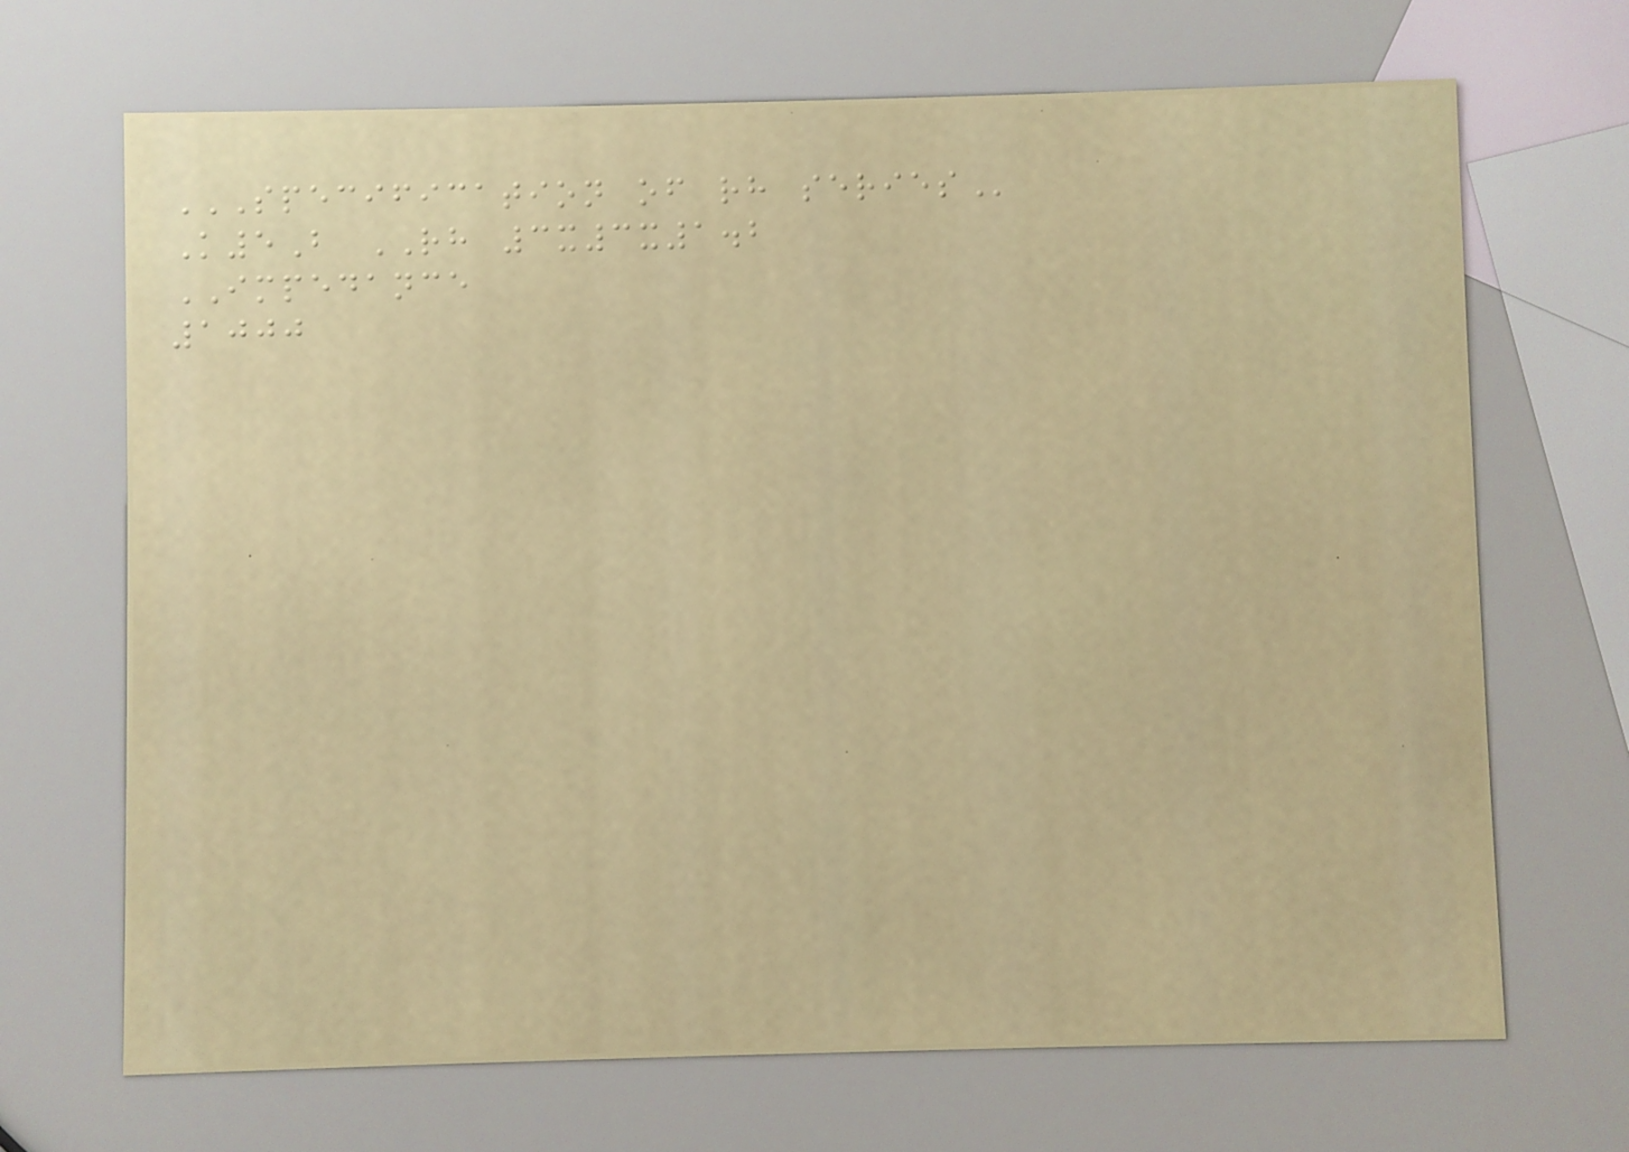SPECIFICATION OF RH SERIES
K5B RH 3x3x1.2
IMPEDANCE
1000
